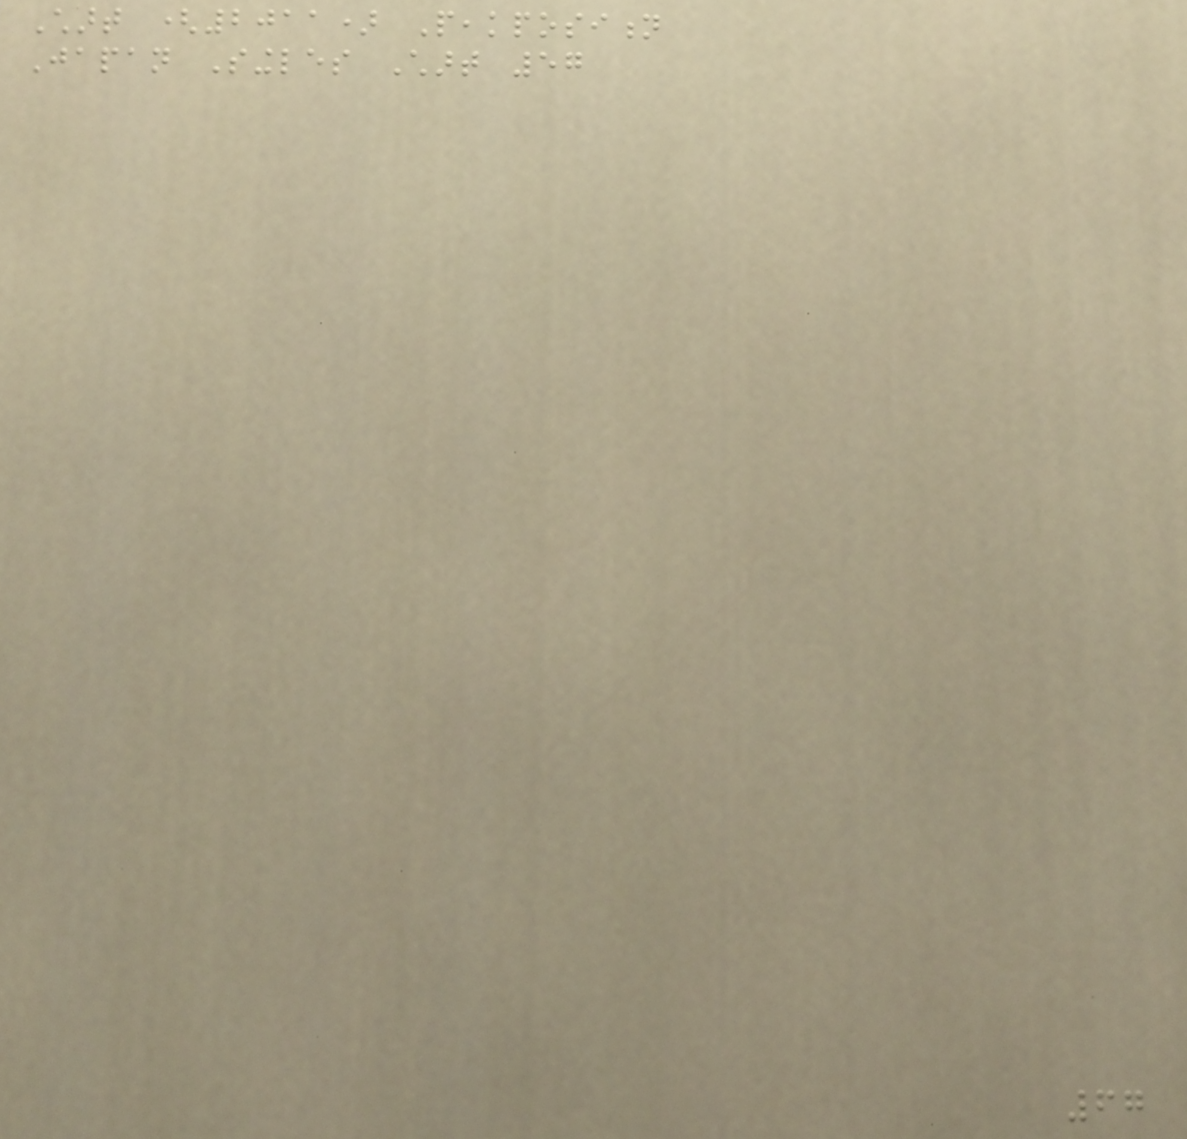Chart (2011) Peakposition
Japan Singles Chart 57
67
